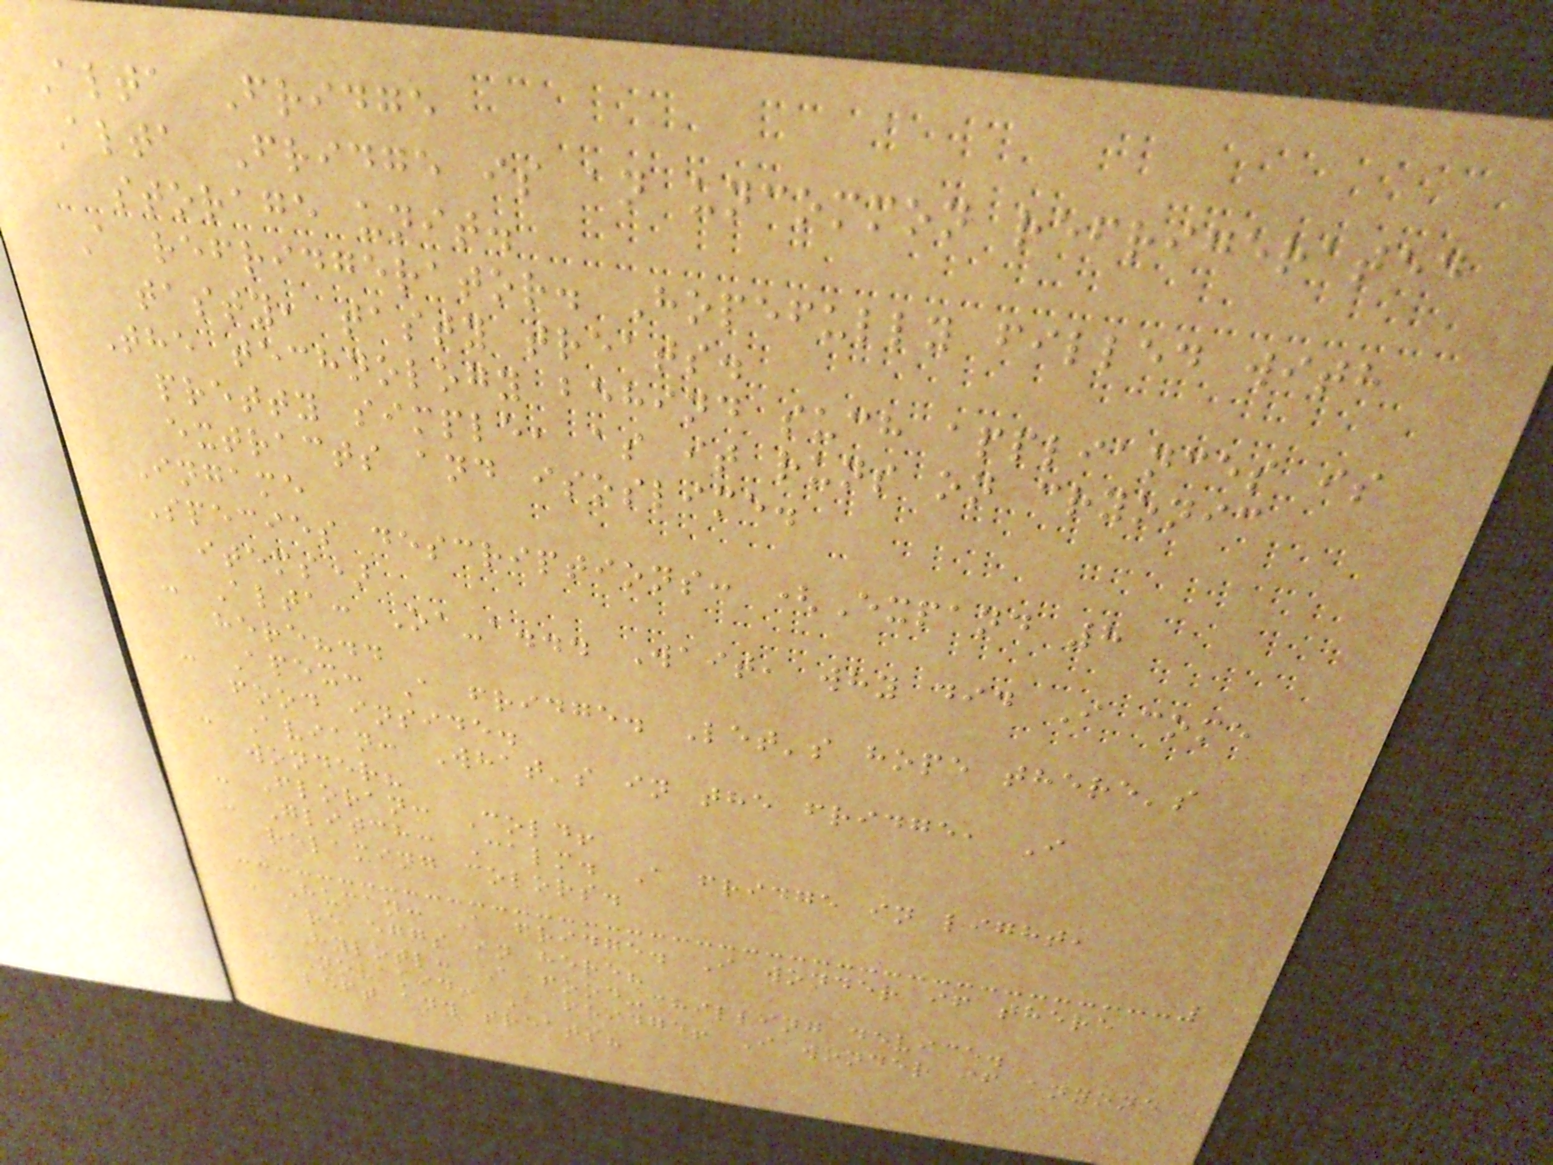Alta Fridge
Alta Fridge is an uncommon refrigerated
storage unit.
A refridgerator. Hopefully filled with
tasty, tasty treats.
The technology behind such appliances is
pretty simple, as it runs on cryonic
extracts and isoslime.
Ingame
Species descriptions: (Expand 8
items)
- Alta: Oa-a... Wait, why did I come
here?..
- Apex: A fridge. Let's hope there's
food inside.
- Avian: What's in the fridge, I
wonder?
- Floran: Cold!
- Glitch: Calm. A fridge in light,
relaxing colors.
- Human: A fridge. I wonder if there
are eggs in here?
- Hylotl: A food-chilling device.
- Novakid: A fridge! I wonder if anyone
left any treats?
